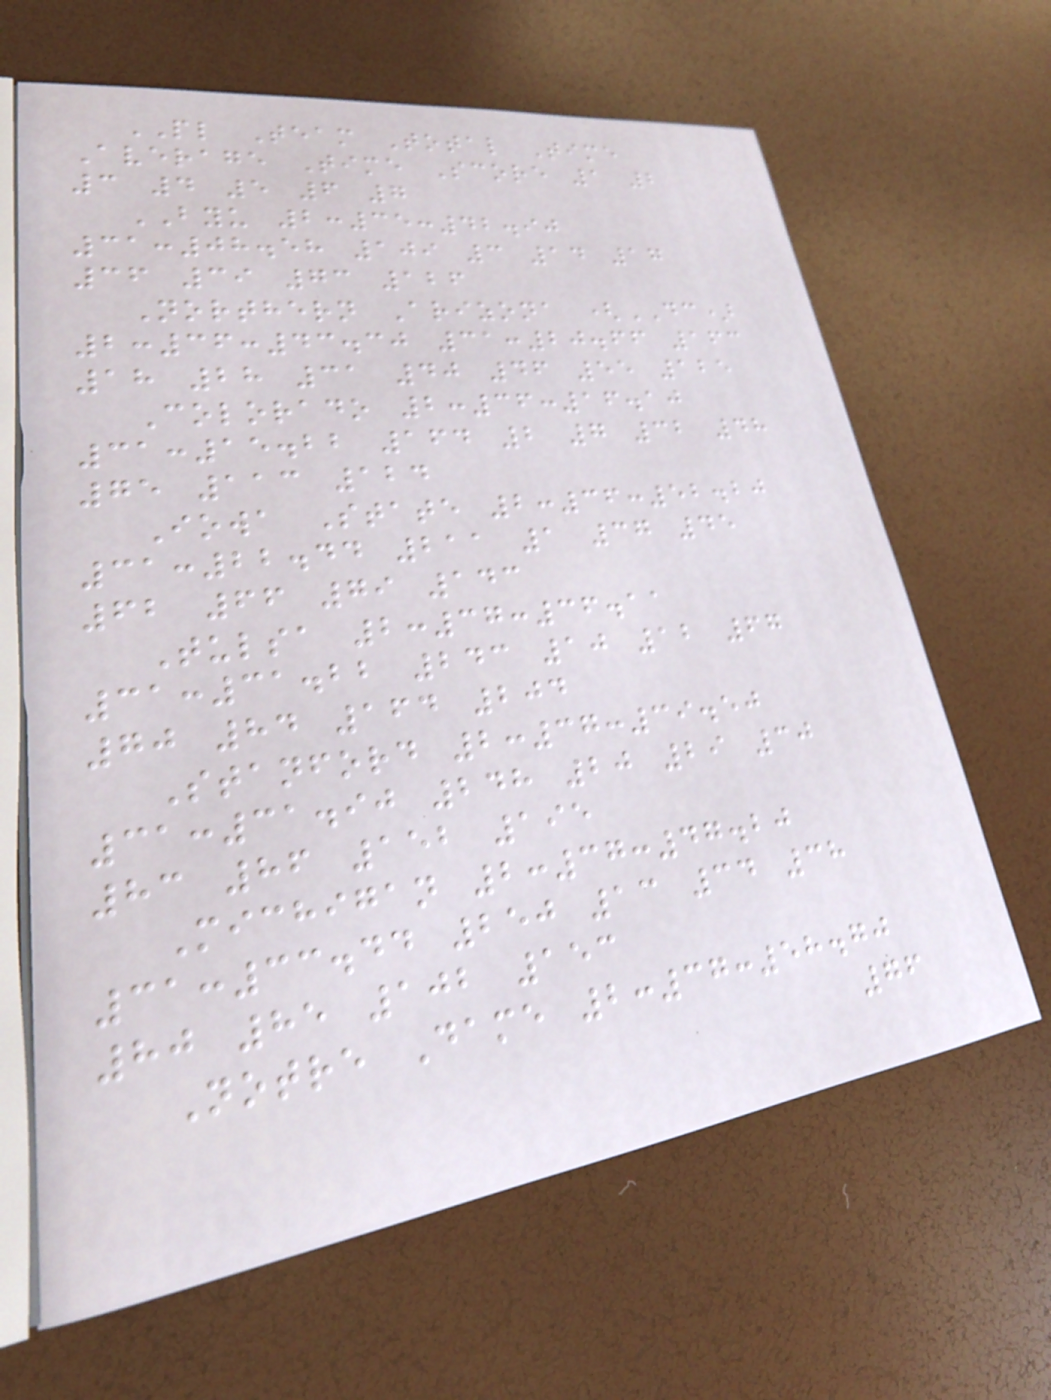PL Team Total Time
Average Time Score 1 2
3 4 5 6 7
BYU 2:35:42.90
31:08.58 109 3 14 17
36 39 73 126
Northern Arizona (DC)
2:36:43.30 31:20.66 163
18 28 31 40 46 55 125
Colorado 2:36:16.10
31:15.22 164 2 7 32 48
75 113 124
Iowa State 2:36:52.20
31:22.44 211 1 37 45
62 66 79 143
Tulsa 2:37:36.11
31:31.22 243 10 12 67
70 84 164 204
Stanford 2:37:39.50
31:31.90 248 20 29 30
83 86 152 195
Michigan 2:37:47.20
31:33.44 250 13 34 38
80 85 102 153
Notre Dame 2:37:58.70
76
